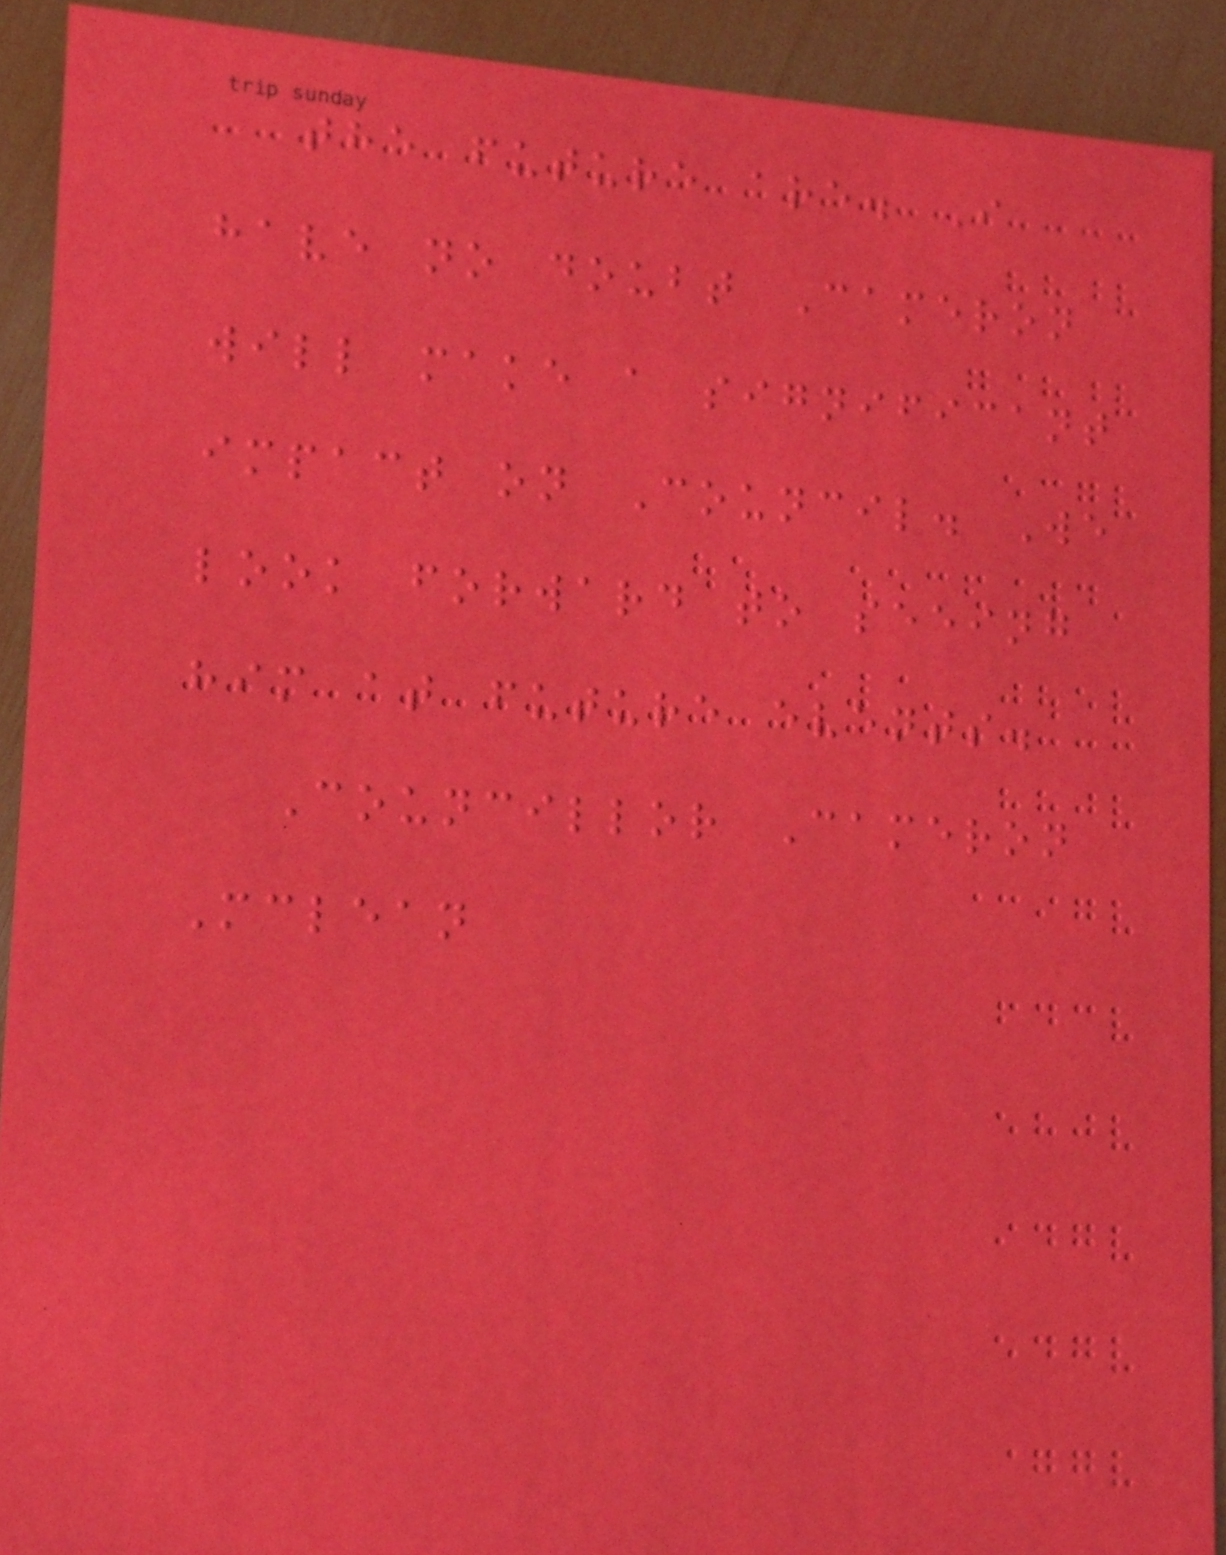the future are. I
have no doubt Cameron
will make a significant
impact on Council. We
look forward to seeing
him at future events.
Councillor Cameron
Mclean
